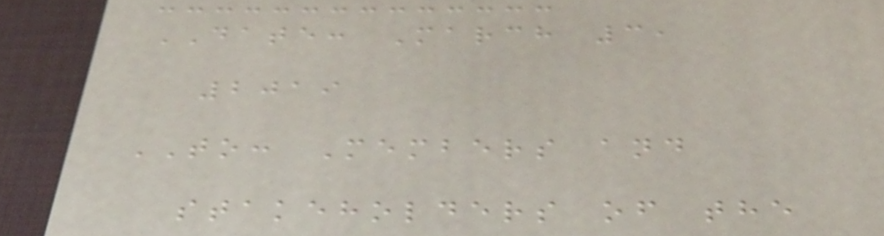DATE: March 3,
2019
TO: Members and
stakeholders of the
